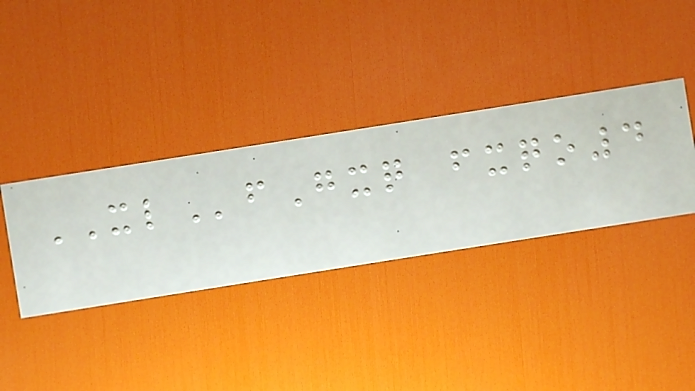XLfGxq fxqo4
